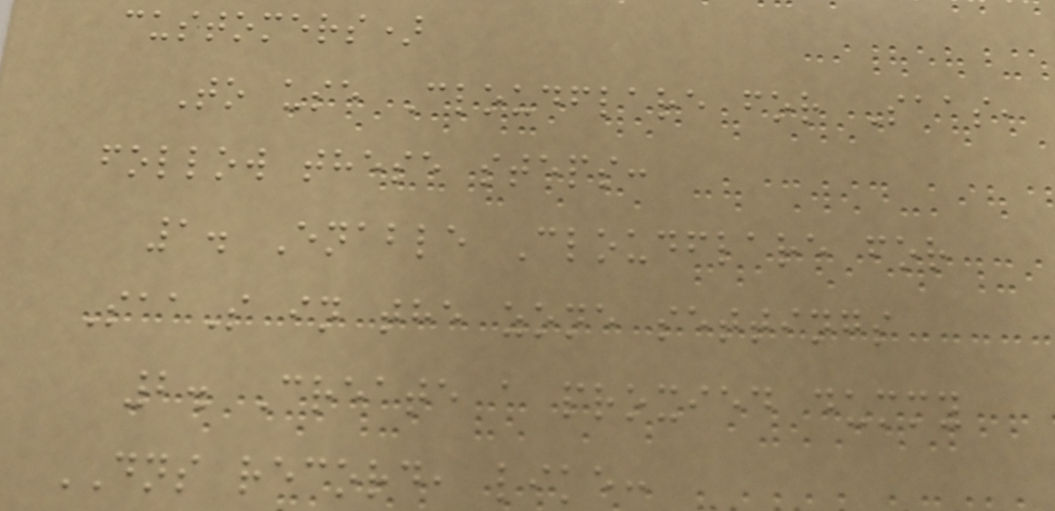customers)
To use Cloudflare for Saas,
follow these steps:
1. Enable Cloudflare for
SaaS in the zone settings
2. Create a proxied dummy
DNS record, like:
